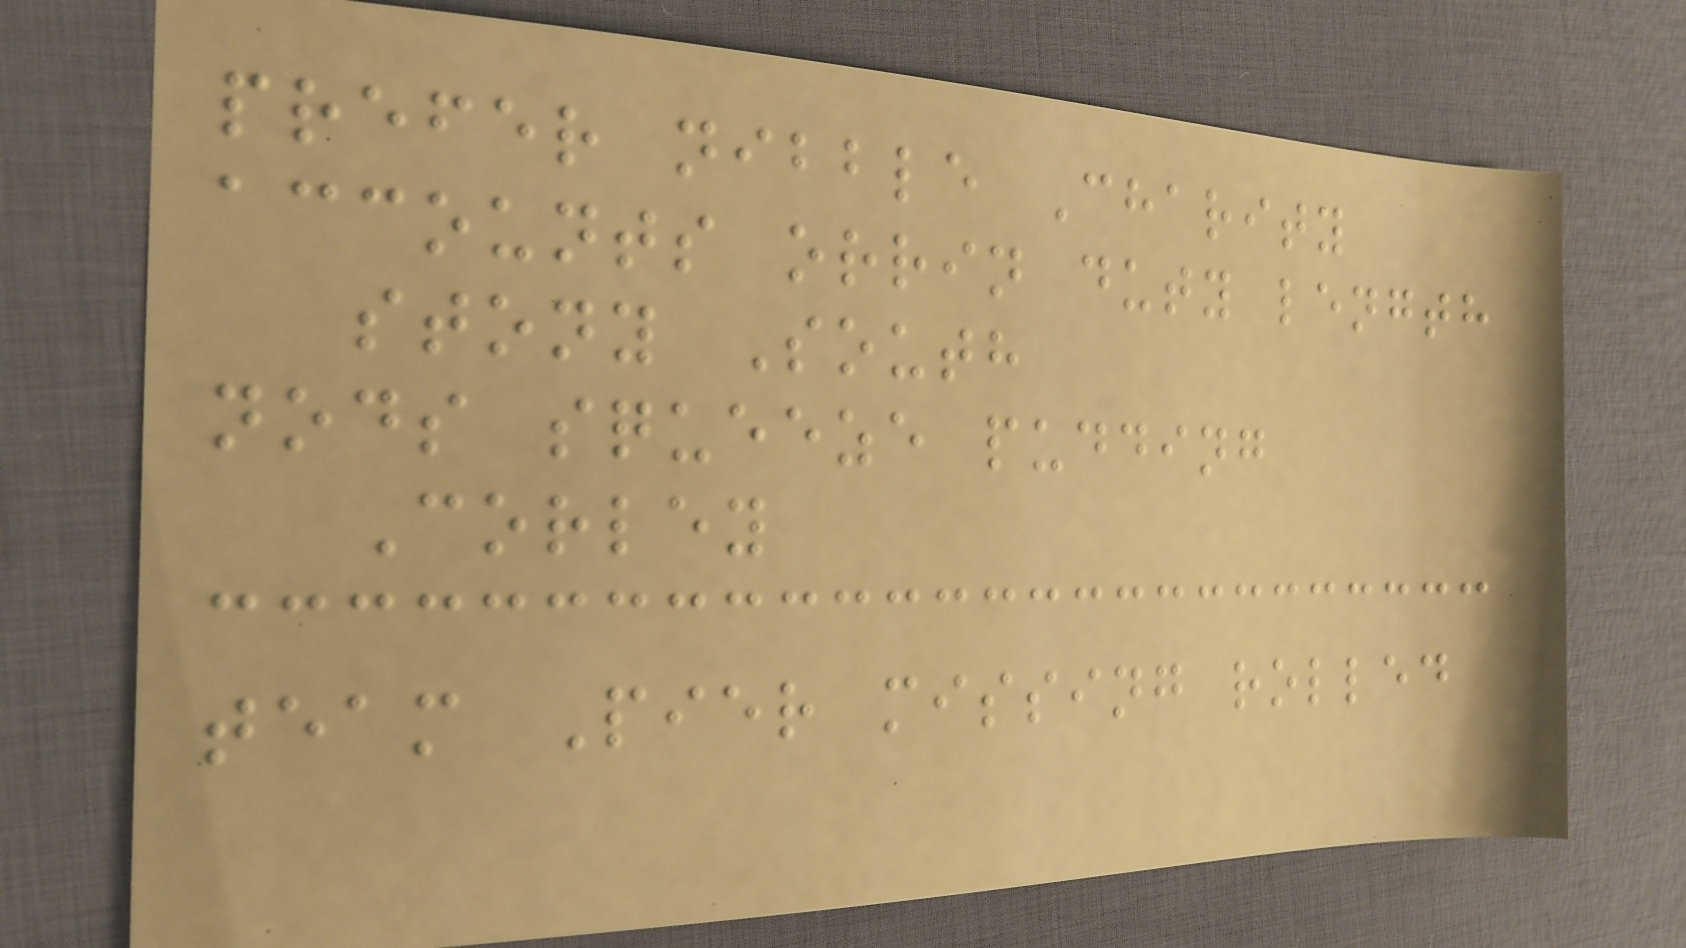prefer nibble Charity
accounts orrin duty length
stony South
nods squeeze pudding
Corley
team Pier missing rolled
